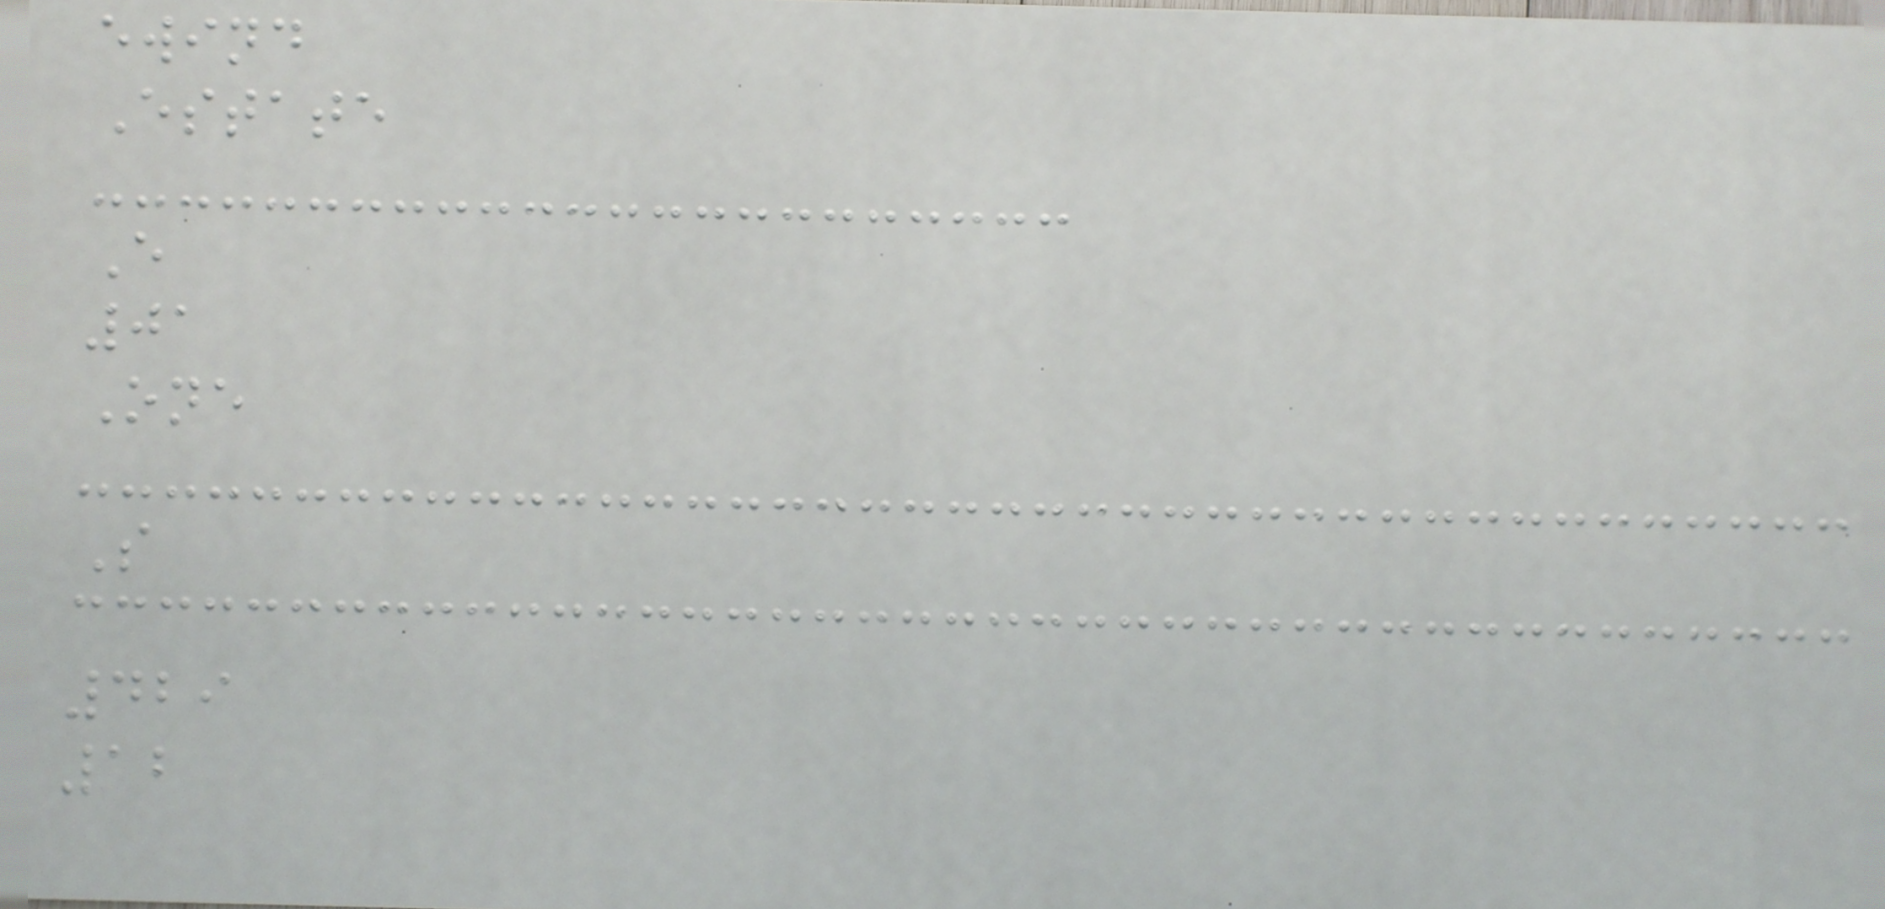ewind
Estate
E
01
One
S
429
12
